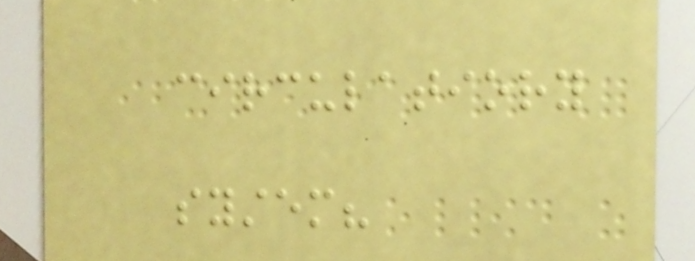circulatiory
system?
